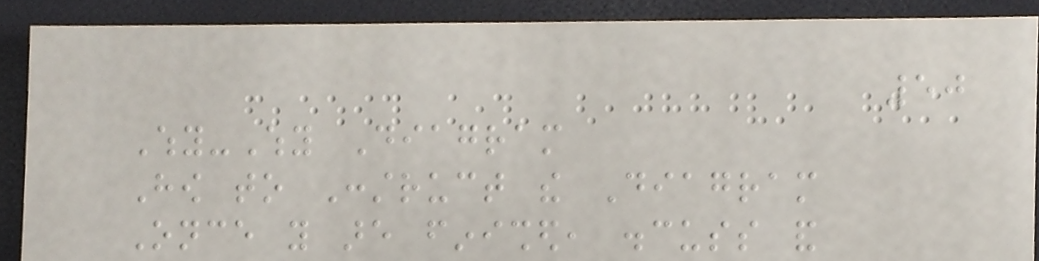50
Why-Why Diagram
How to Construct the Diagram
Once you are finished, discuss and
